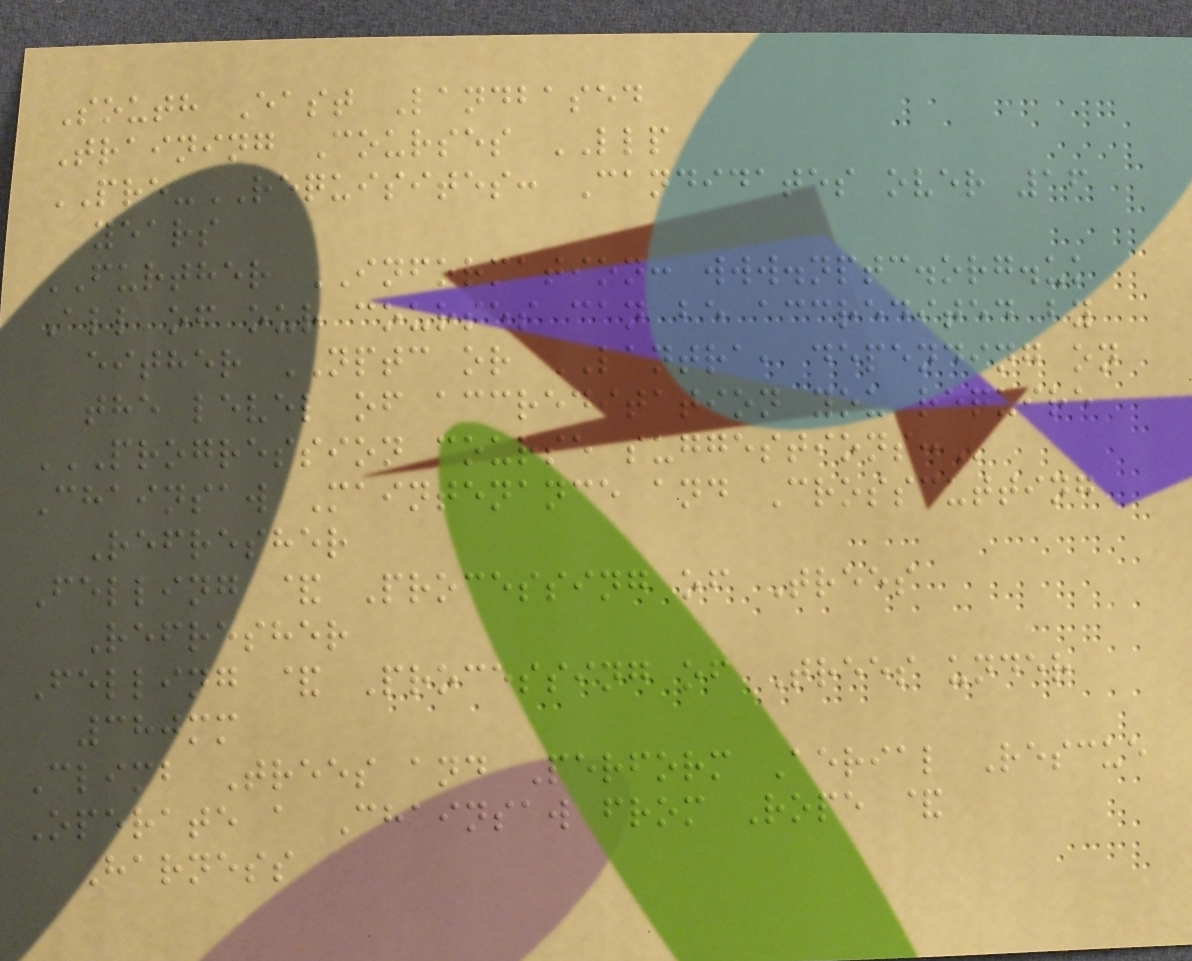South East Landbased
Training Courses LLP
PRE-REQUISITES: Candidates over 16
years
FURTHER INFORMATION: www.nptc.org.uk
All of our courses can be accredited by
either NPTC or LANTRA, depending on
the level of accreditation you require
PROGRESSION COURSE SUGGESTIONS:
Chainsaw Maintenance and Crosscutting
Refresher
Felling & Processing of Trees
Refresher
Felling & Processing of Trees under
380mm
Climb Trees and Perform Aerial Rescue
Operate a Chainsaw from Rope &
Harness
